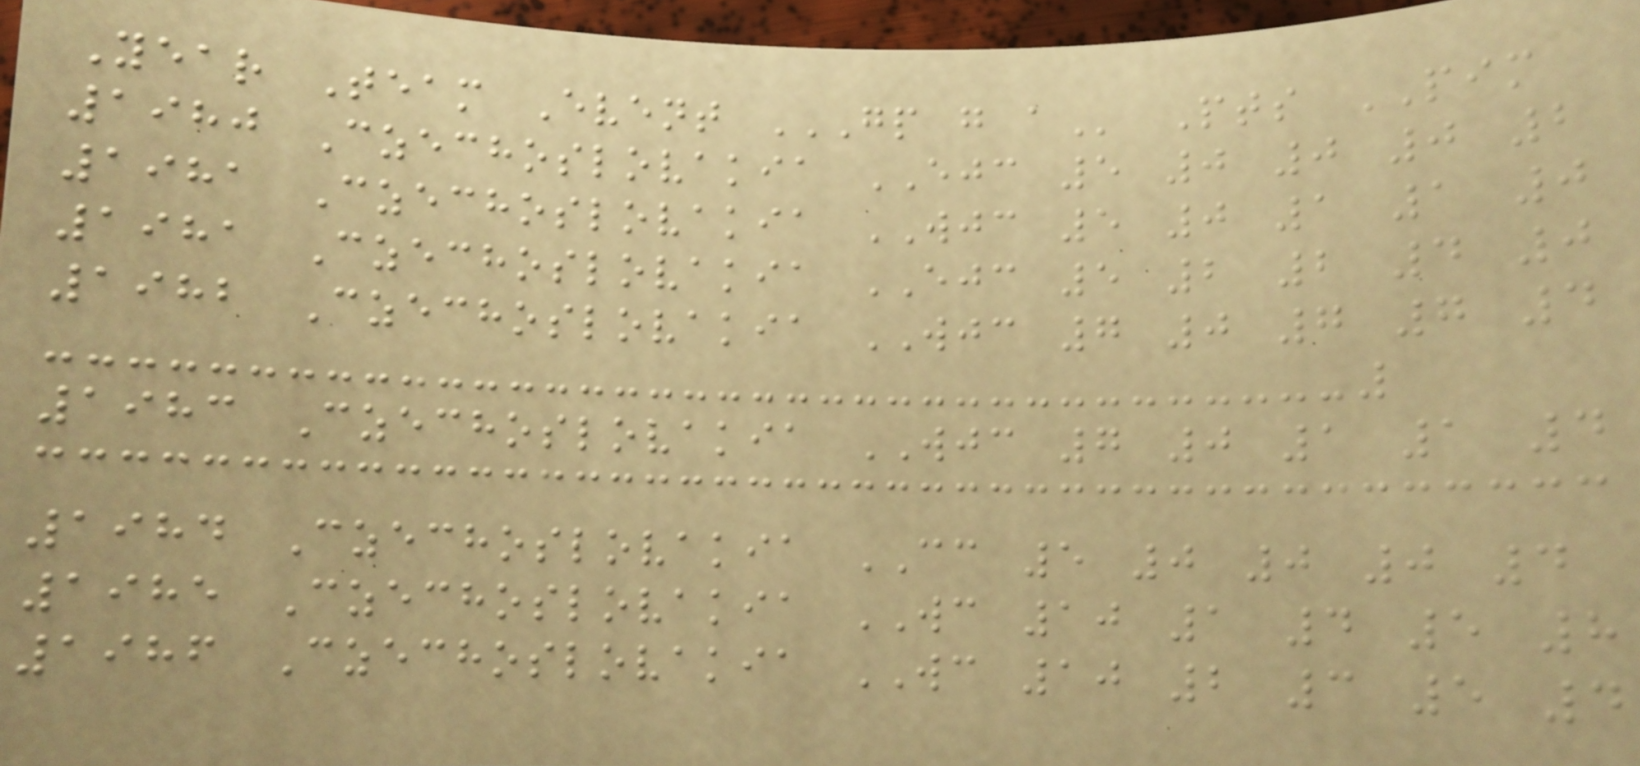Year Team Event GP G A Pts PIM
1980 Czechoslovakia EJC 5 0 0 0 2
1981 Czechoslovakia WJC 5 0 1 1 0
1981 Czechoslovakia EJC 5 2 2 4 0
1982 Czechoslovakia WJC 7 0 7 7 4
1983 Czechoslovakia WJC 7 0 1 1 4
1984 Czechoslovakia CC 5 0 0 0 4
1985 Czechoslovakia WC 10 1 4 5 8
1986 Czechoslovakia WC 10 2 3 5 4
